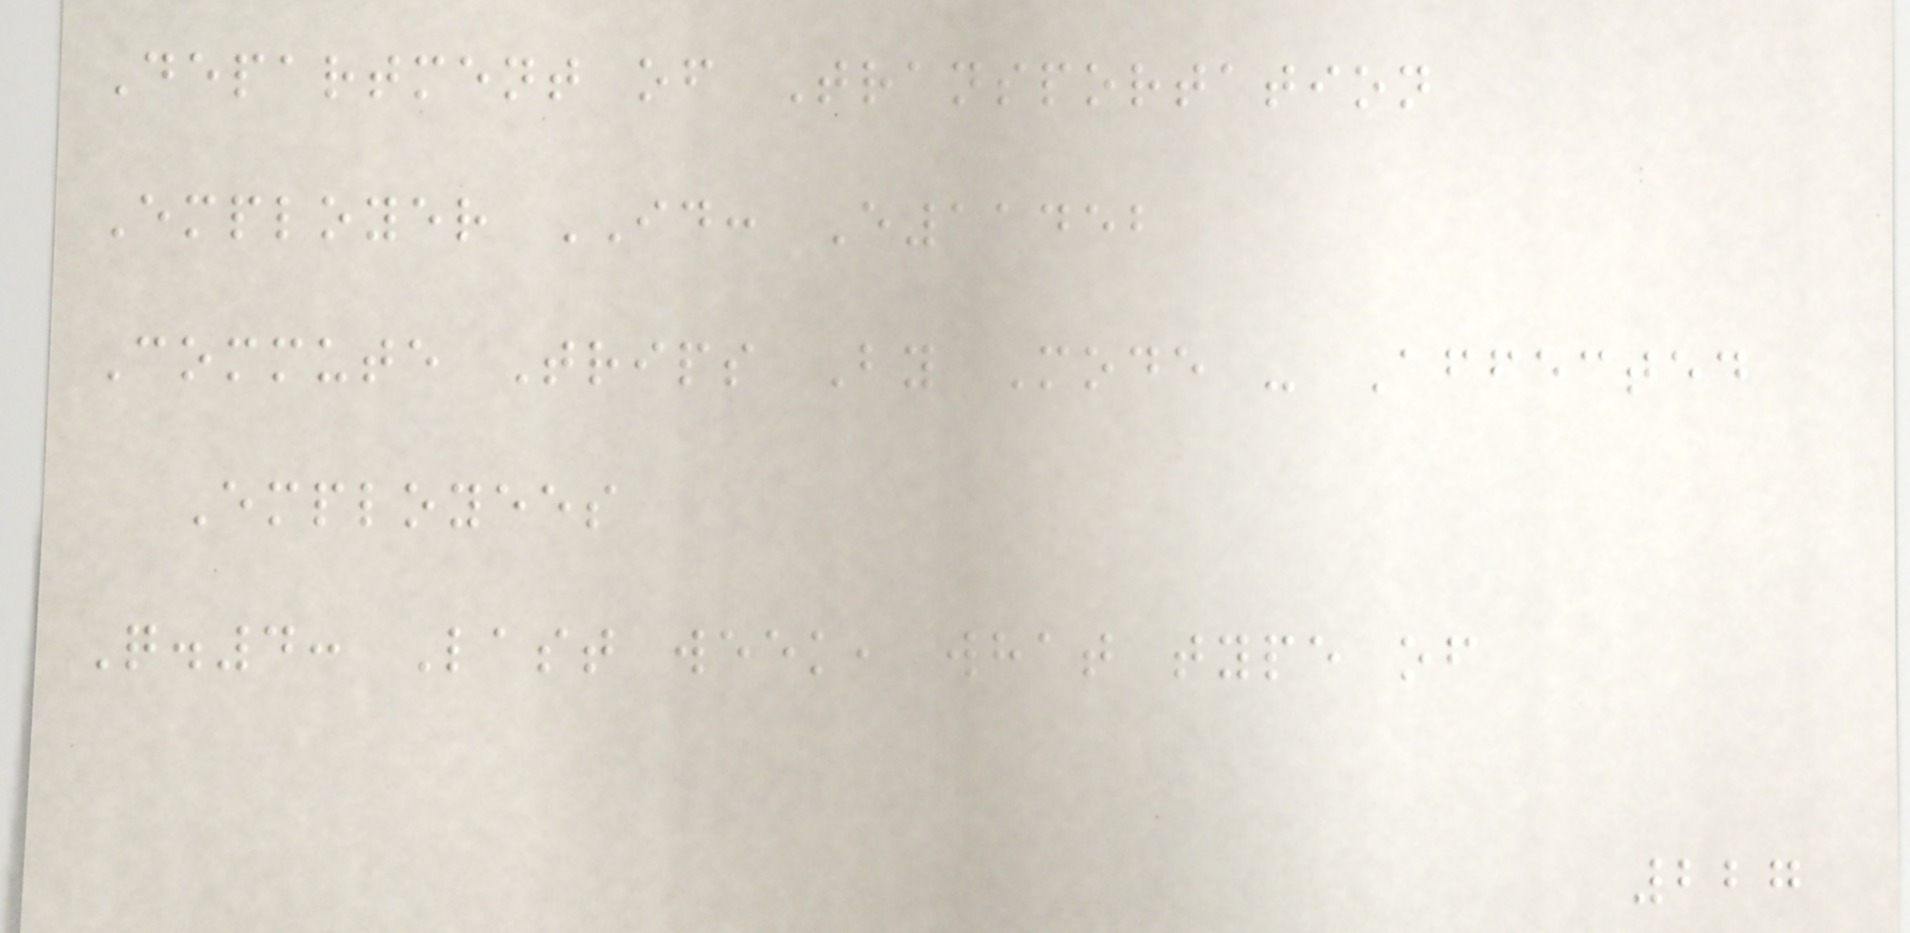Department of Transportation
Employer ID: E11452
Commute Trips By Mode - Affected
Employees
Q.4: Last week, what type of
227
